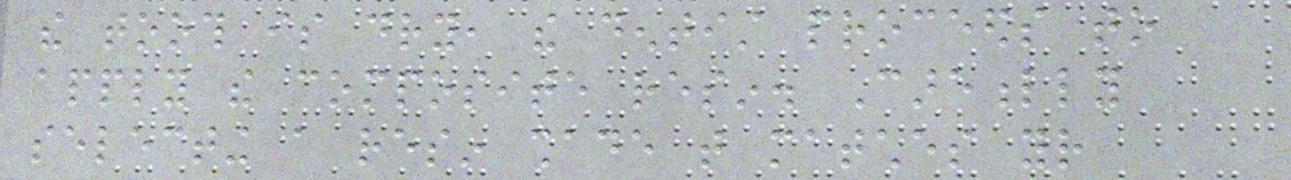the tooth is dry, the dentist proceeds to
apply the composite resin. Carefully
selecting a resin shade that matches your
